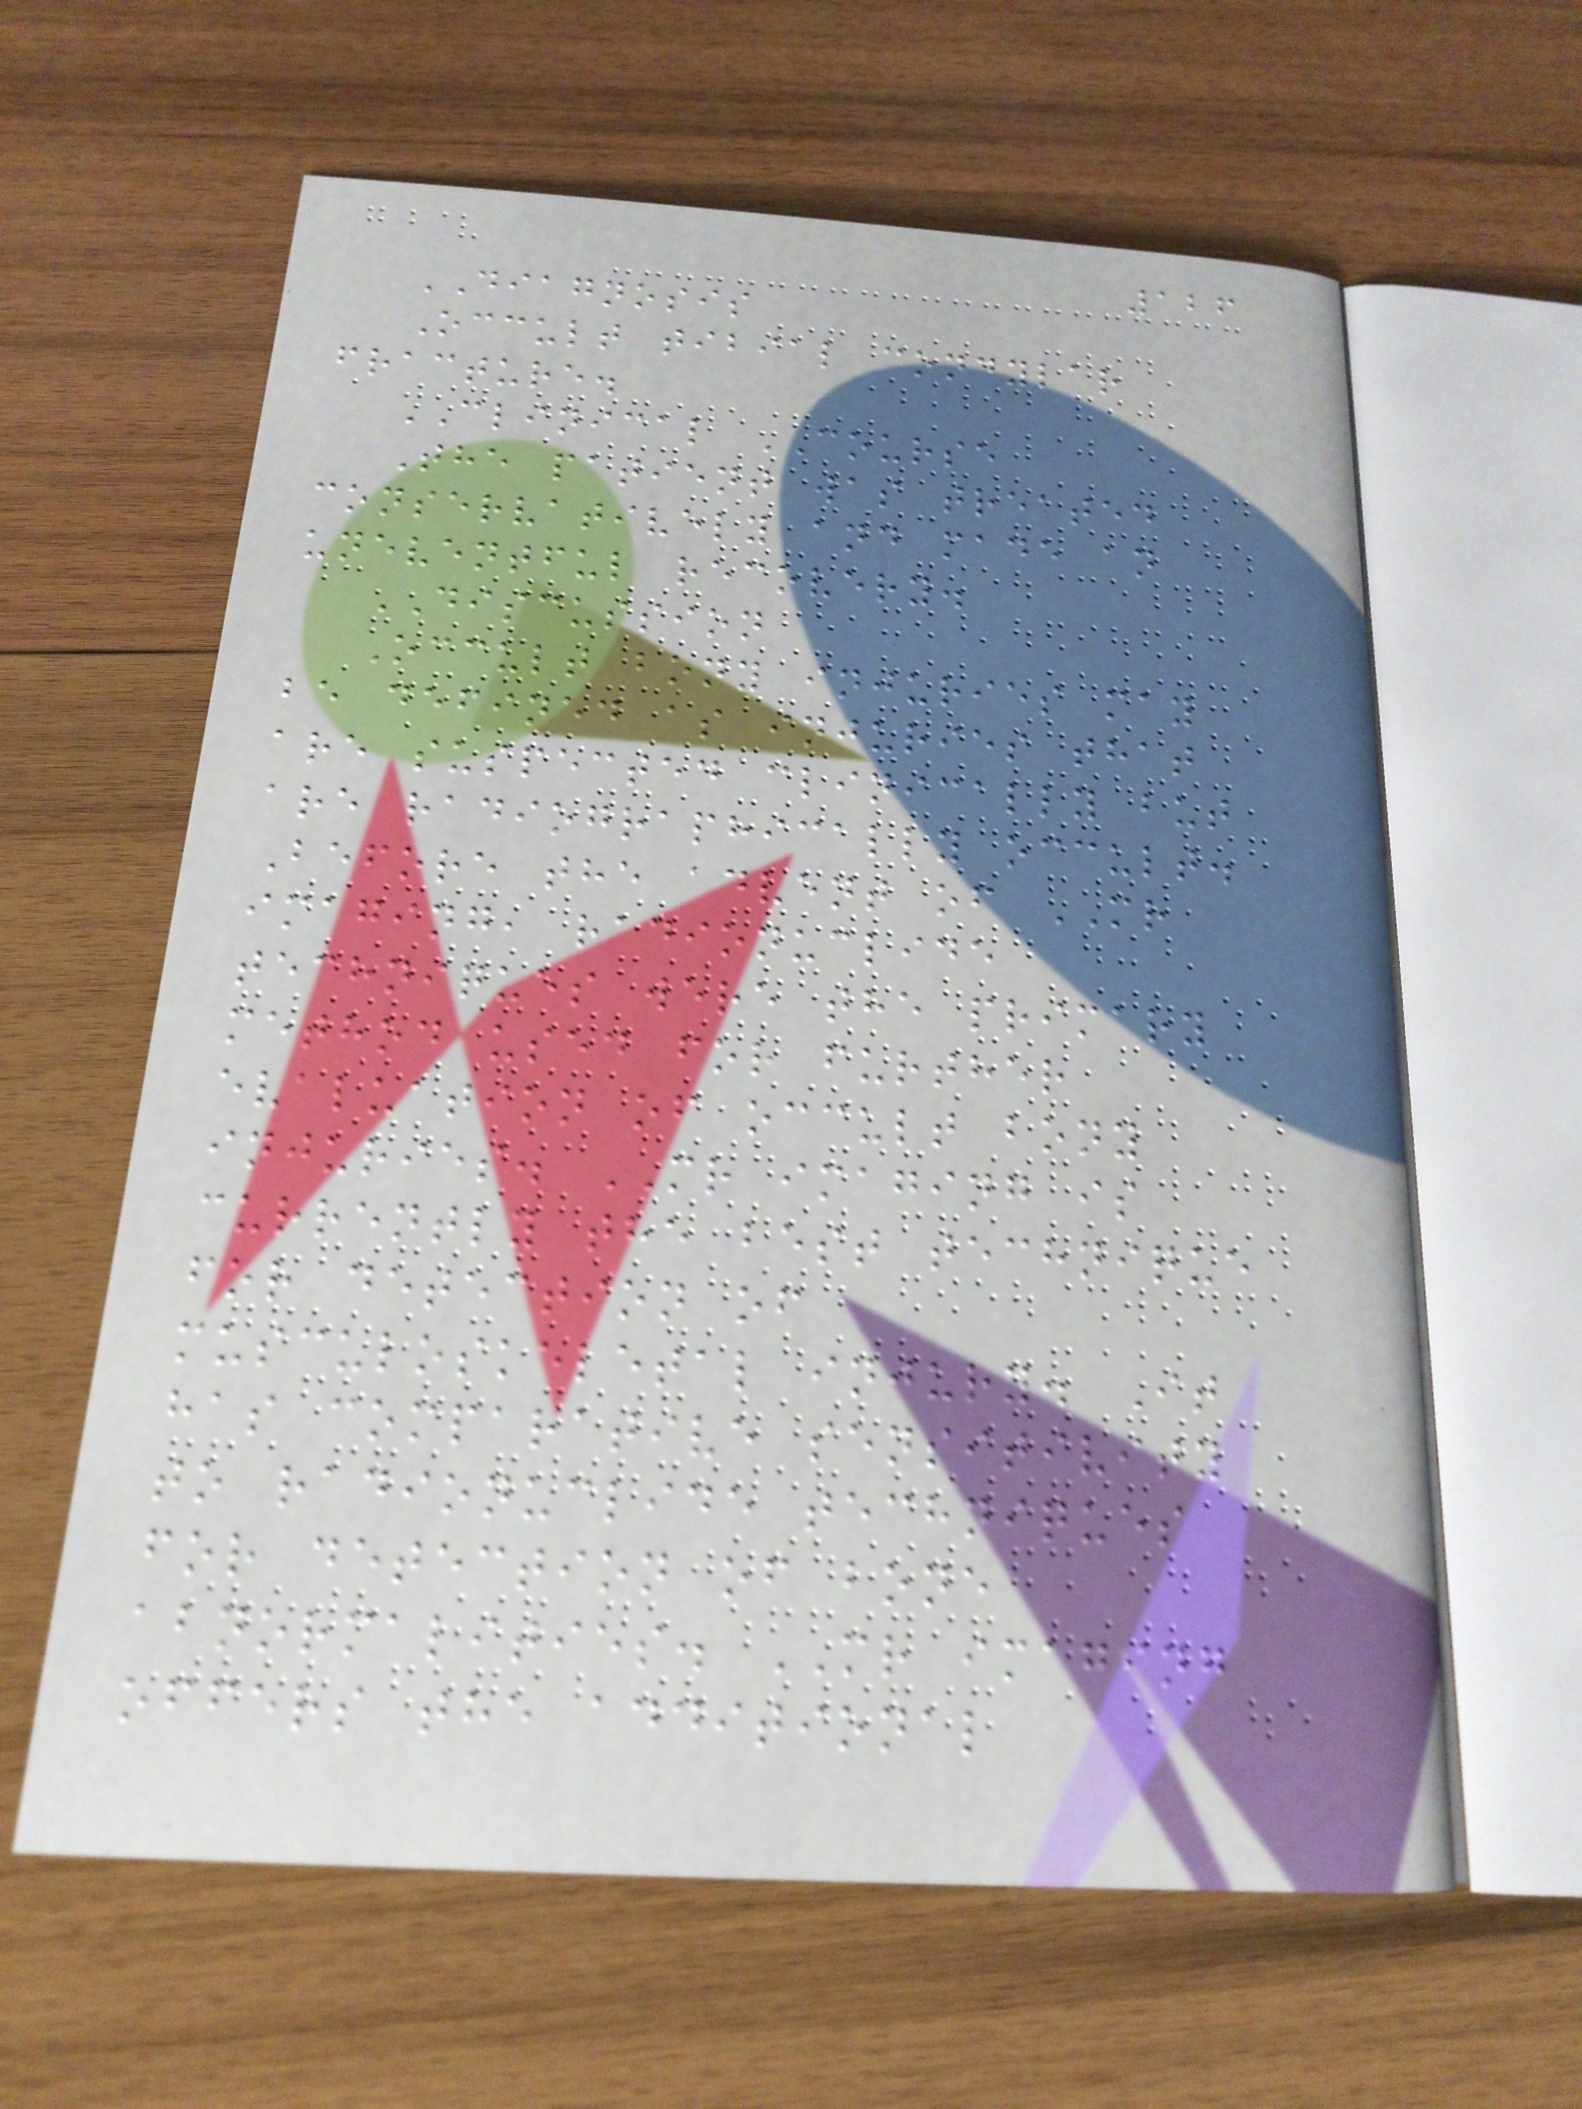126
DIAGNOSIS
Occult tibial condylar
fracture.
CLINICAL COURSE
The patient was treated
conservatively and made an
uneventful recovery.
DISCUSSION
Occult bony injuries may
be defined as injuries that
are suspected clinically but
are radiographically occult.
Before the advent of MR
imaging, radionuclide
techniques were the primary
method used for further
evaluation of occult bony
injuries. MR imaging is
currently the best technique
for detection of
musculoskeletal injury. It
has comparative sensitivity
to radionuclide techniques
for detection of bone
abnormalities. MR imaging
offers the additional
